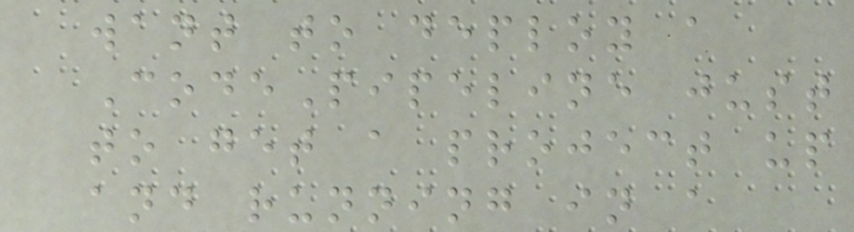want to deploy a
CodePipeline just
to get a project up
and running in a
